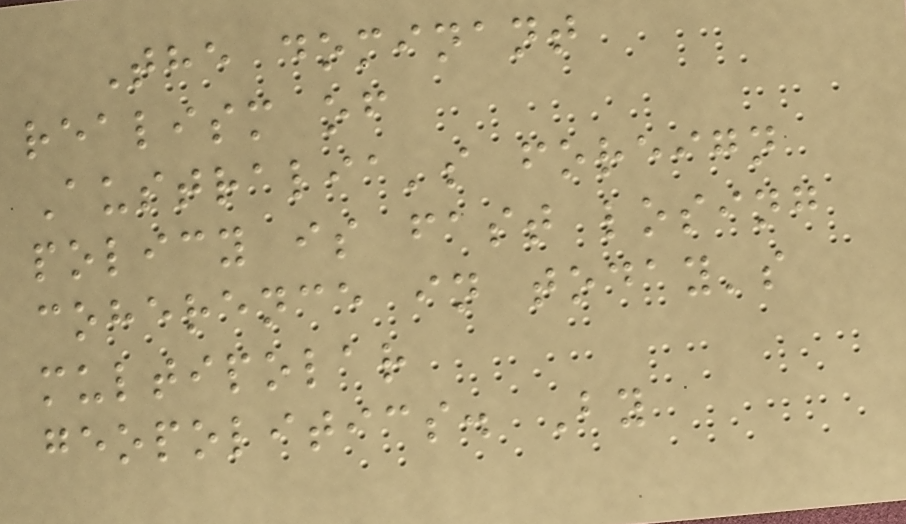The dominant
realism of
Australia's foreign
policy is fast losing
coherence in today's
multipolar
geopolitics. By
